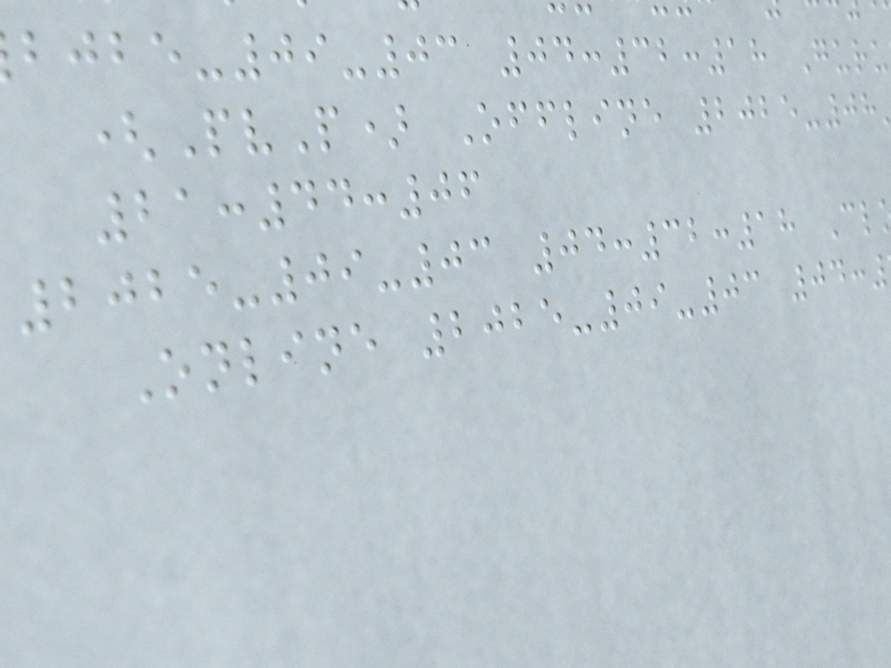-09-03 04:32:18 Guru
(PvP) Offline 2025-08
21:44:06
2025-09-03 04:32:18 Cl
Online 2025-09-03 04:
